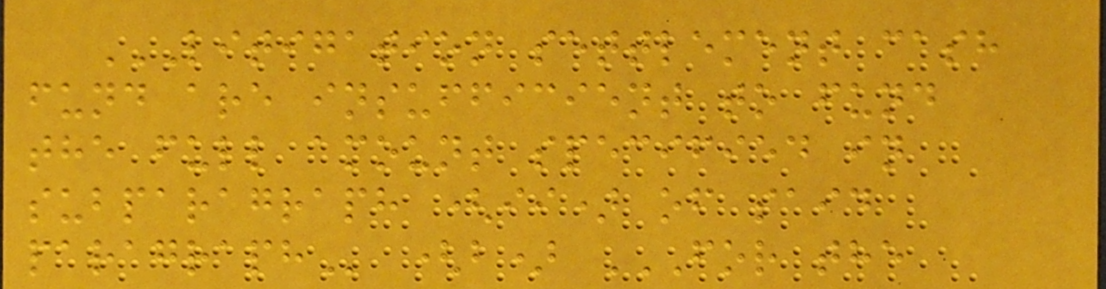LITIGATION SETTLEMENT CASH
FUND ARE INSUFFICIENT TO FUND
THE FULL AMOUNT SPECIFIED IN
SUBPARAGRAPH (II) OF SAID
PARAGRAPH (b) FOR THE
